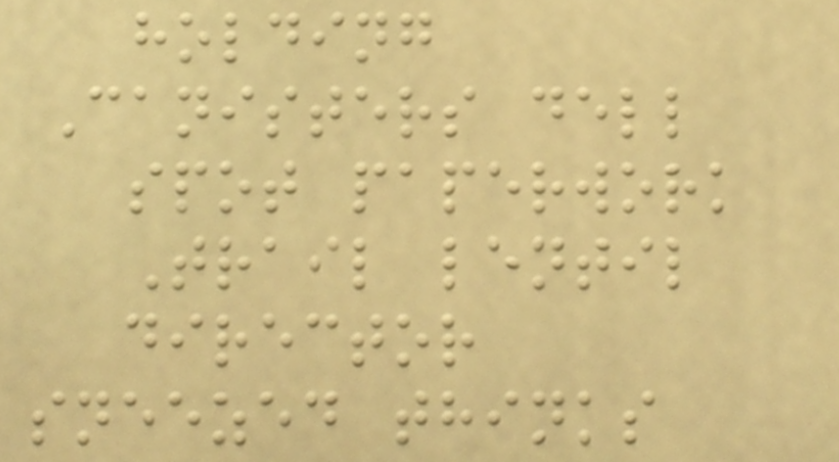holding
Canisters dell
spot paperwork
Trail lentil
director
sneezed thinks
